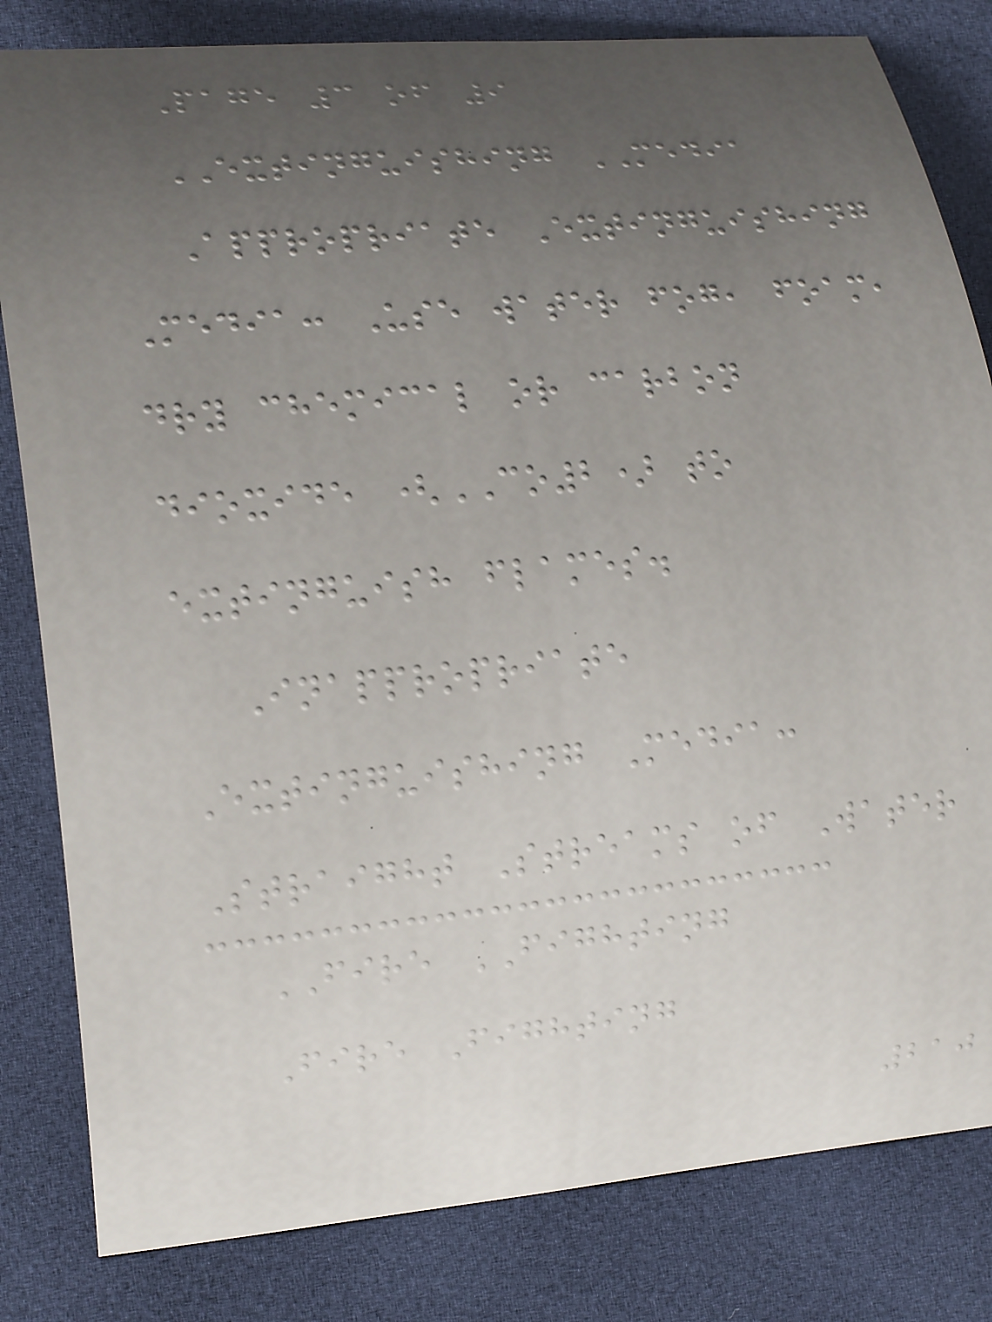Page 3 of 9
EXTINGUISHING MEDIA
Appropriate Extinguishing
Media: Use water fog, foam,
dry chemical or carbon
dioxide (CO2) to
extinguish flames.
Inappropriate
Extinguishing Media:
Straight Streams of Water
FIRE FIGHTING
Fire Fighting
210
